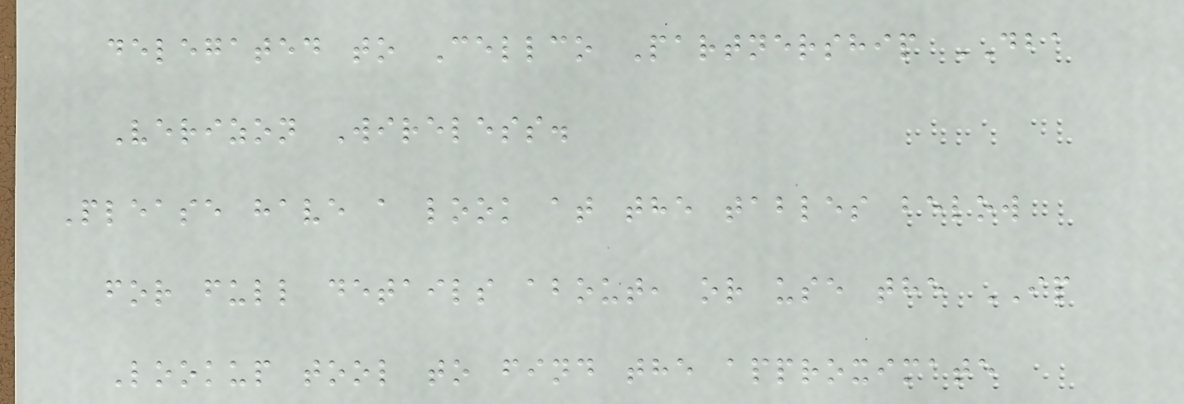delegated to Cellco Partnership DBA
Verizon Wireless.
Please have a look at the tables below
for full details about, or use the IP
Lookup tool to find the approximate
